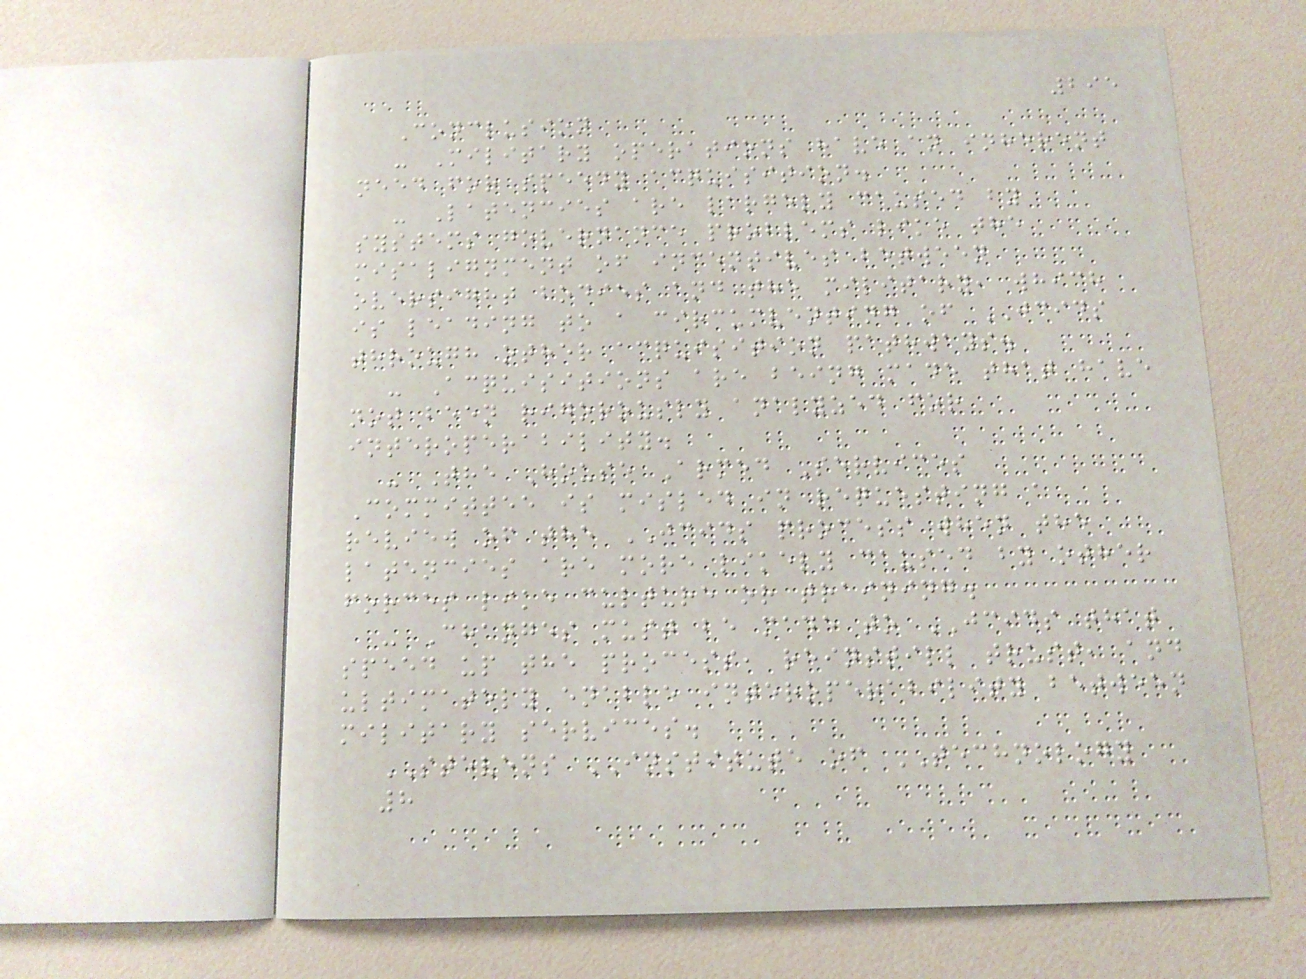295
Conclusion
- Military operations have an inherent
need for speedy acquisition.
- Latencies are largely caused by
systems governance problems like the
misalignment of incentives between
oversight bodies and the military, which
is leading to a circumventing of JCIDS
through other acquisition pathways.
- Acquisitions are being made that have
not been rigorously analyzed for
interoperability.
- The House Armed Services
Committee is misled in requesting a
review of the JCIDS process when the
latencies are more likely caused by other
forces like culture or training.
- Changes must be made to JCIDS that
speed up the process, reinstill trust, and
ultimately enable interoperability between
military services.
STEVENS INSTITUTE of TECHNOLOGY
8
